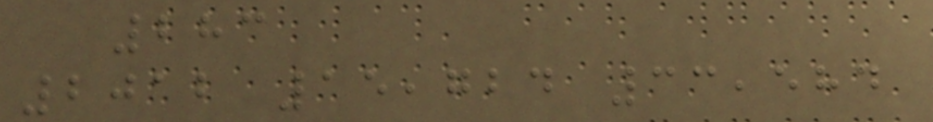283
2012 15,724 33,584
